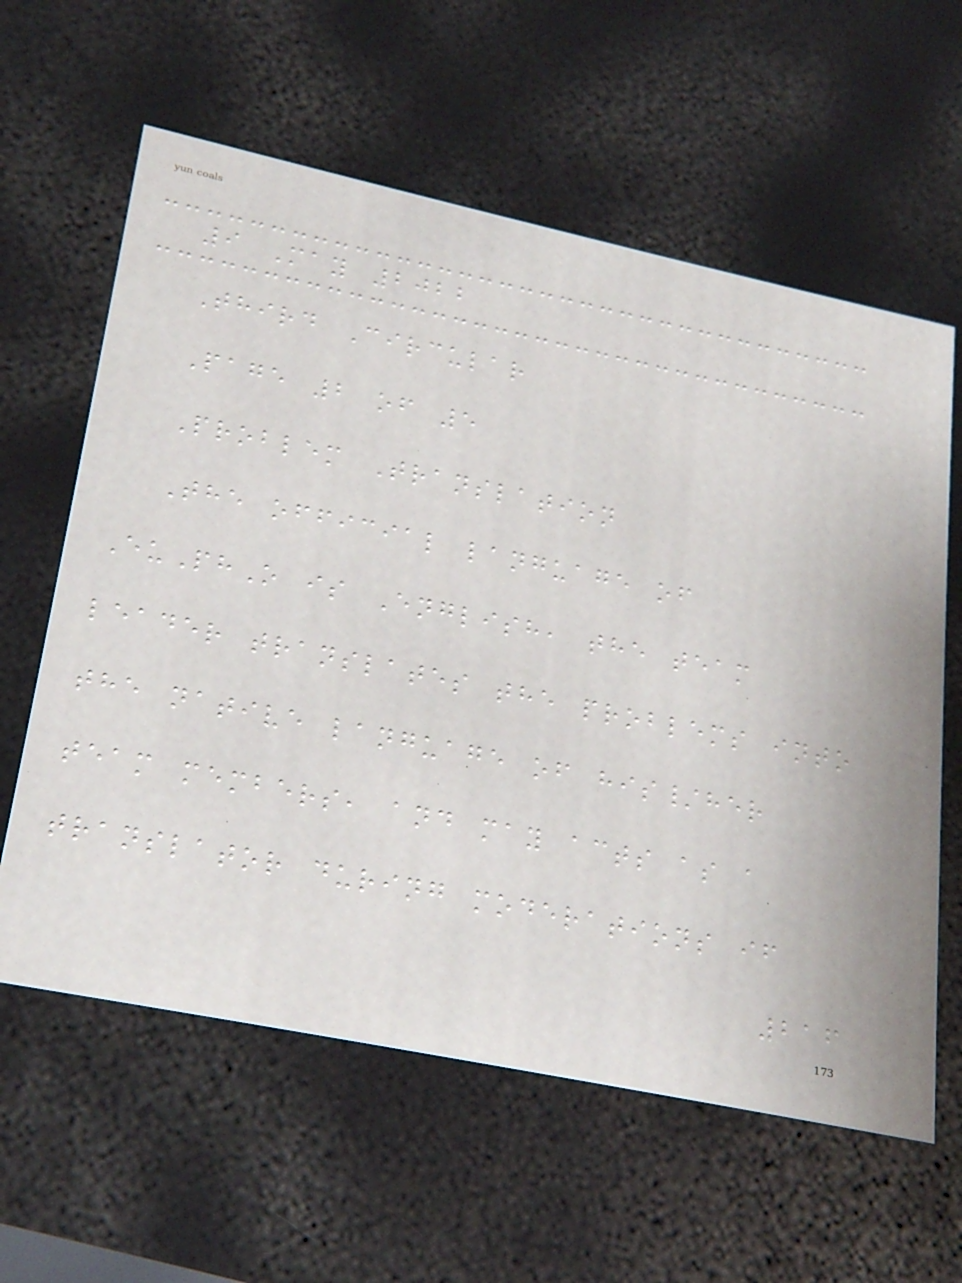9 May 2022
Third Circular
Page 2 of 5
Problem Translation
The official language of
EuPhO is English, the team
leader translates the problems into
the native language of his/her
team members, and may acts as a
translator during moderations if
216
